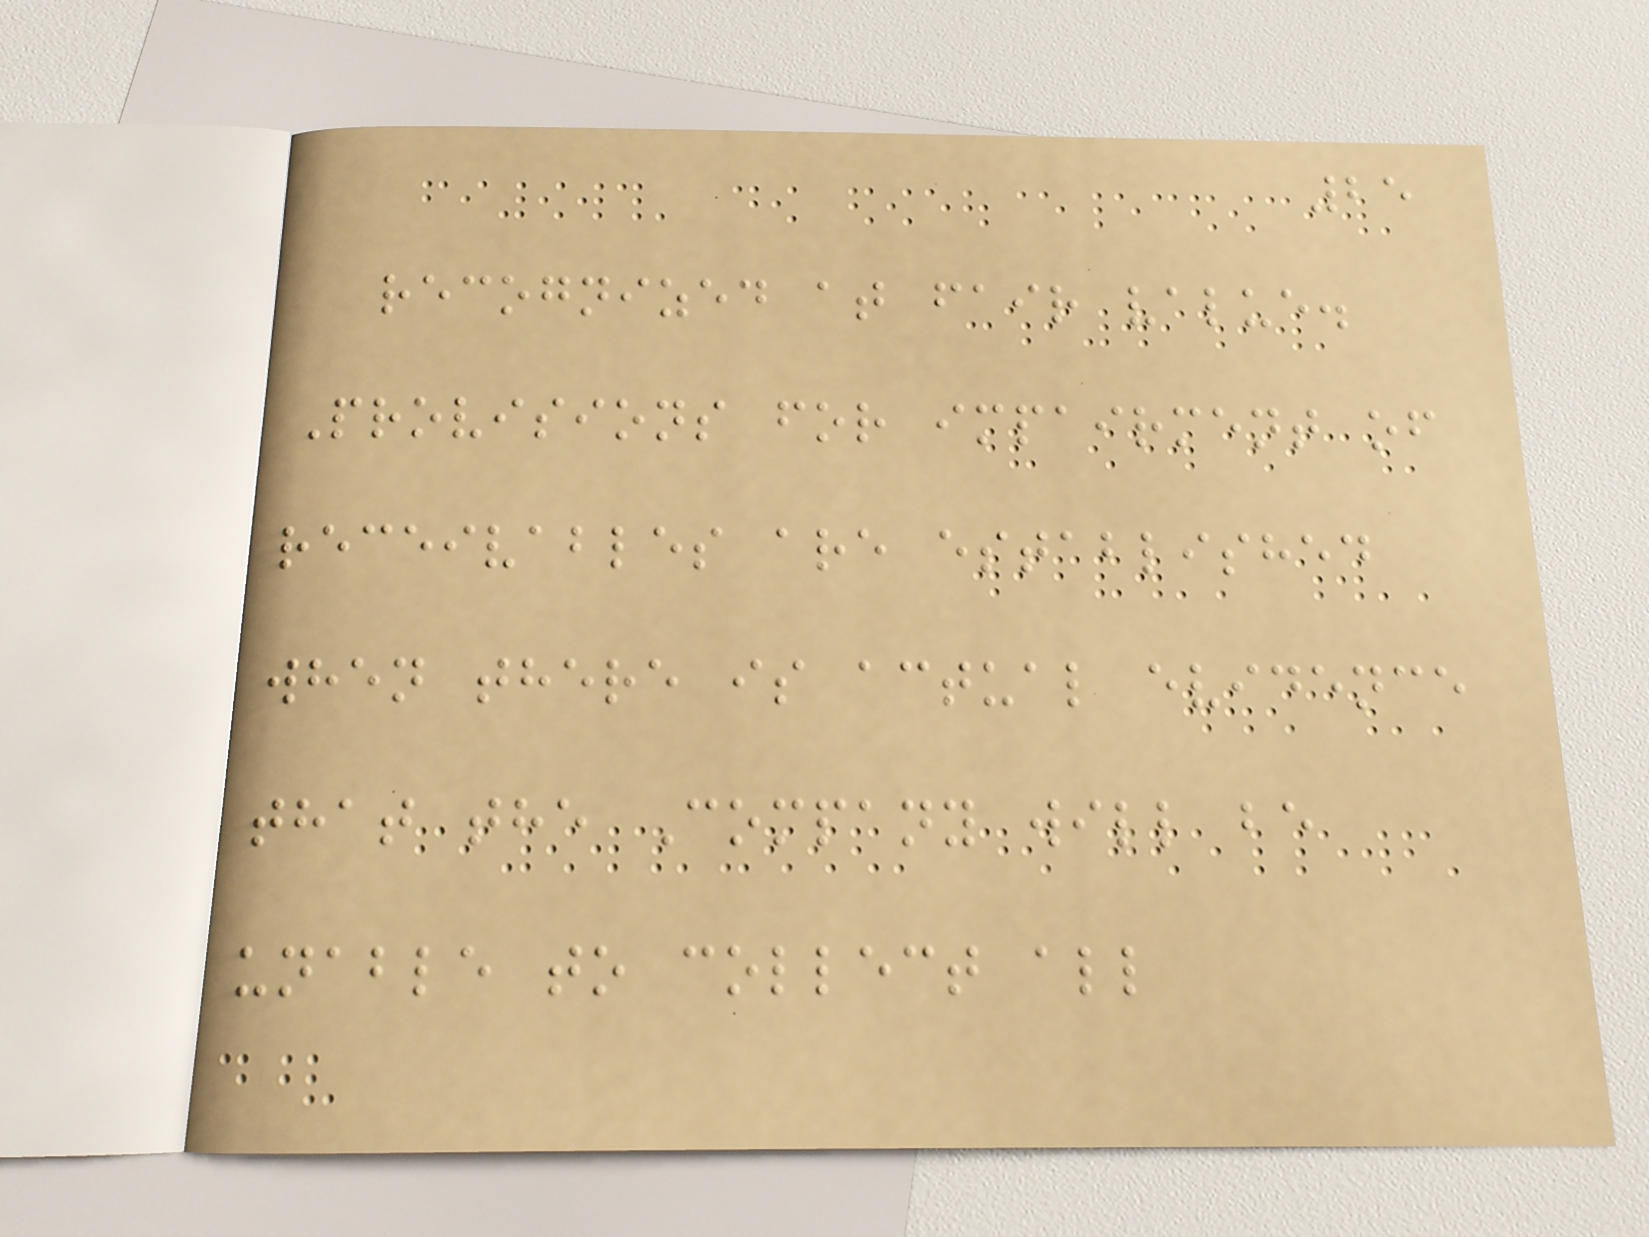25
recognized at fair value.
Provisions for impairment of
receivables are established
when there is actual evidence
that the Company will be
unable to collect all
